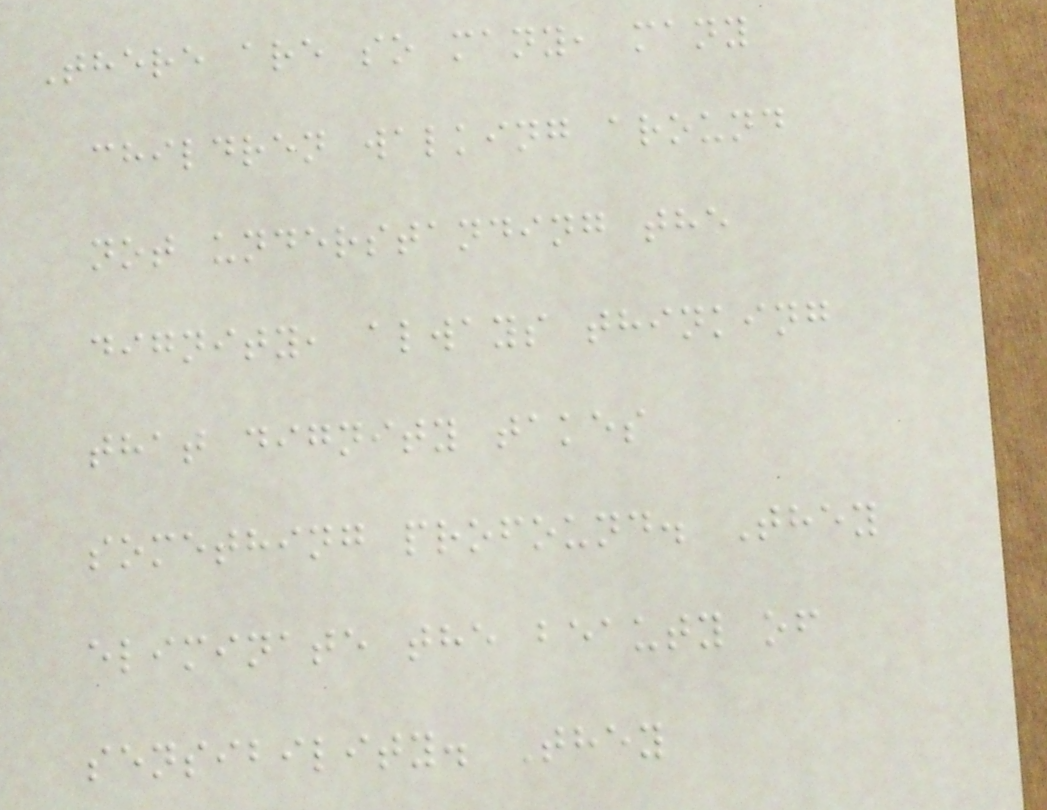There are so many, many
children walking around
not understanding the
dignity, always thinking
that dignity takes
something profound. They
eliminate the beauty of
sensibility. They
